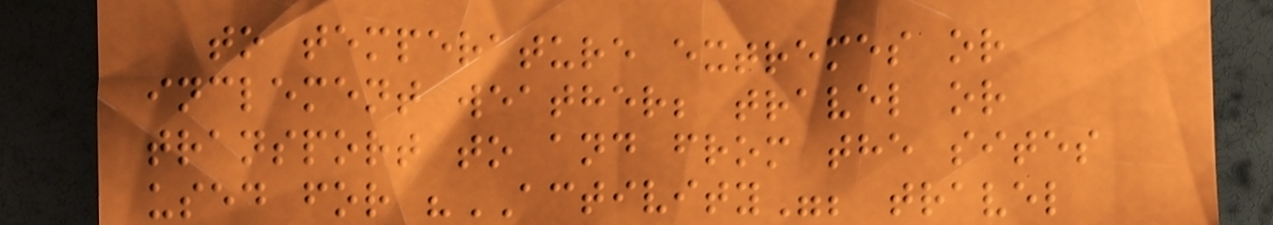to temperature extremes or
inclement weather; travel or
transport to and from the sites
used for "ACTIVITY"; travel
